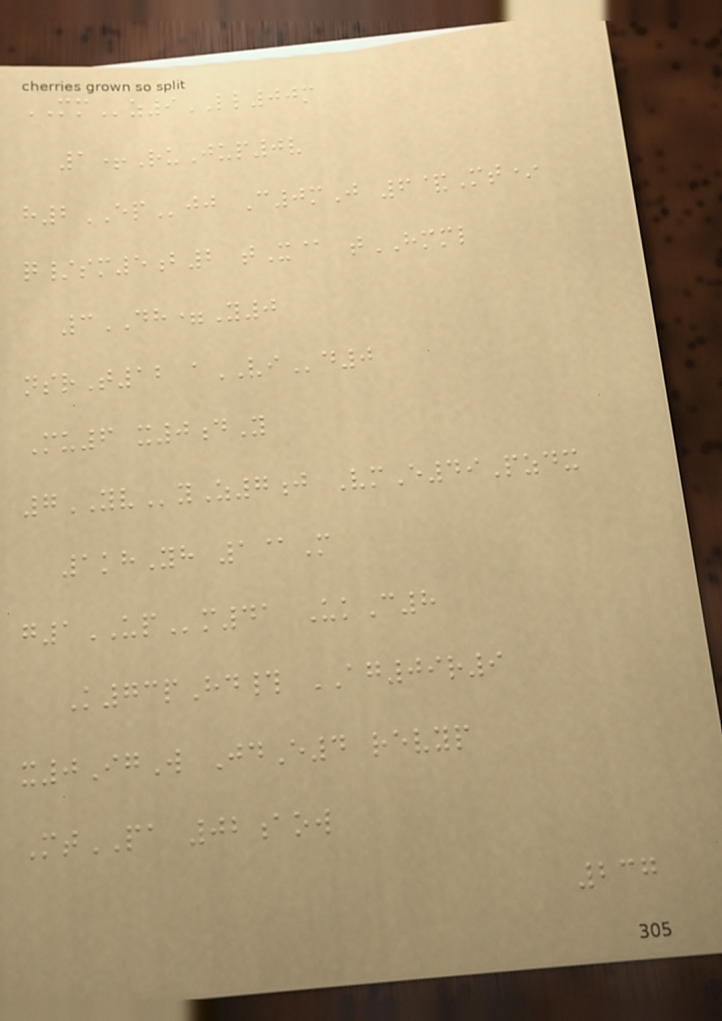MMz9LL00m
1+RuJup0v
h2EPjj C0mJ 6&Mt*
q/sm5b2 tX@ tHMML
3DH=Y0
nsrT12 aVId0
Mu6 x0dY
7YVyZ7j VmE49Pzdx
1khYh 1@M
g1UPm41 UkC8
K73pHd# AG09r9
x0IgW JdE4 revyp
MtPA 02aow
237
